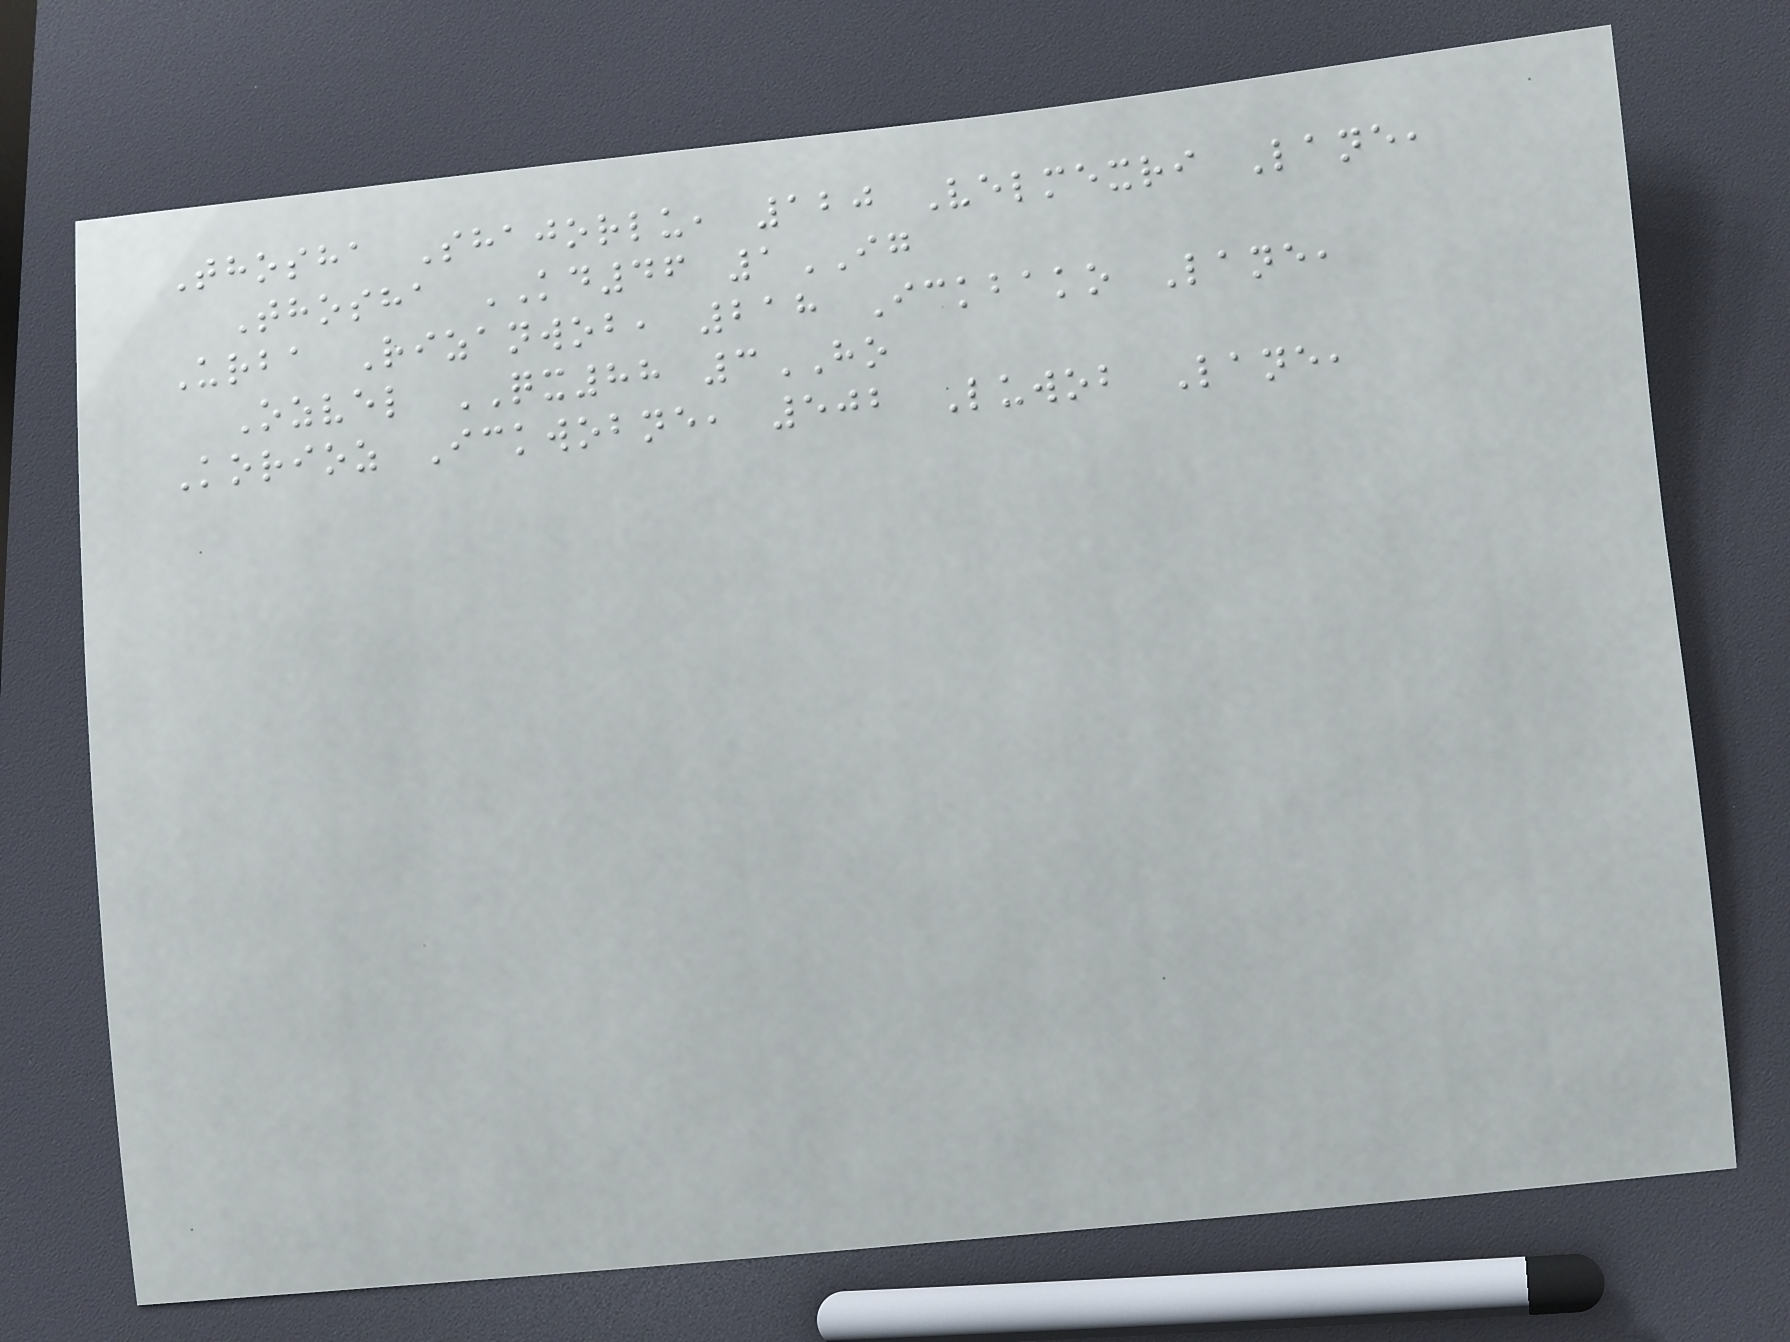Thosha Shajorlu, 120 Velmexri Lane,
Thosha KD46 1IG
Urba Rizanwob, 218 Ickbako Lane,
Ozvel QX88 3HO
Korioz Ickwobne, 502 Luwob Lane,
